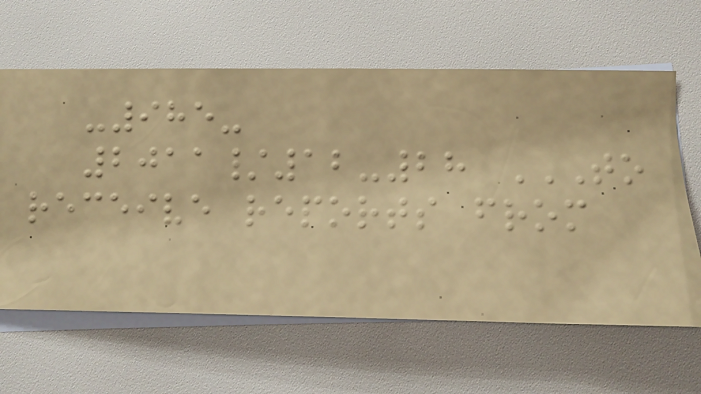-985-
2011/12-28 TO
RECEIVE REPORTS FROM
